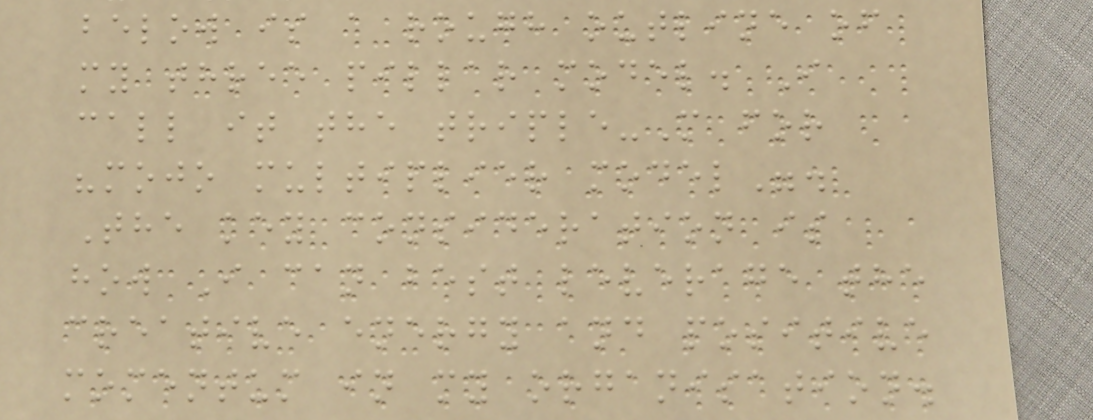below is a rough outline of
my three pillar model. I
call it the triple-M for
"mojo multiplier model".
The key consideration is
how I can best leverage the
creative energy and positive
momentum in my organisation.
